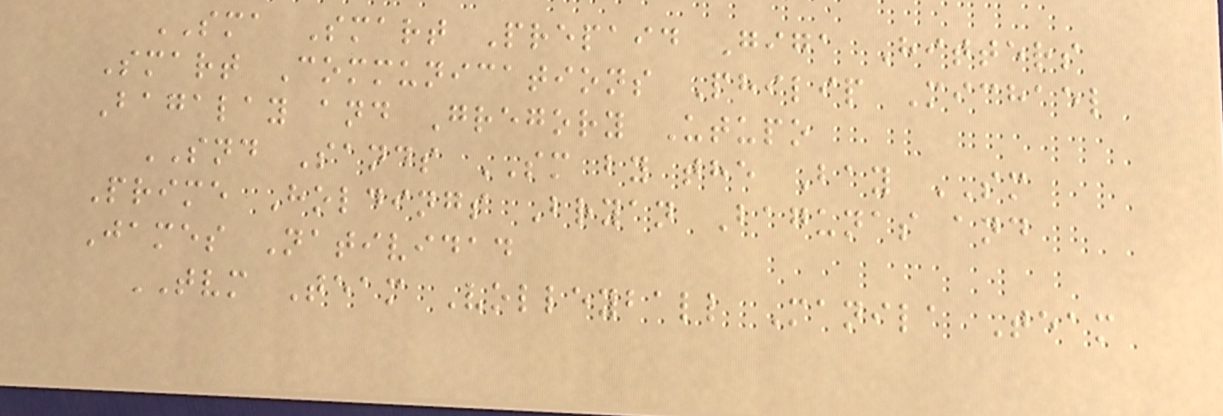SMA Smart Prepaid Giga Hitters
Smart Communications Philip Michael
Bagalay and Gregory Utupo
SND Sands SM by the Bay SM
Prime Holdings Bryan Bagunas and
James Natividad
TVM Team Volleyball Manila Team
